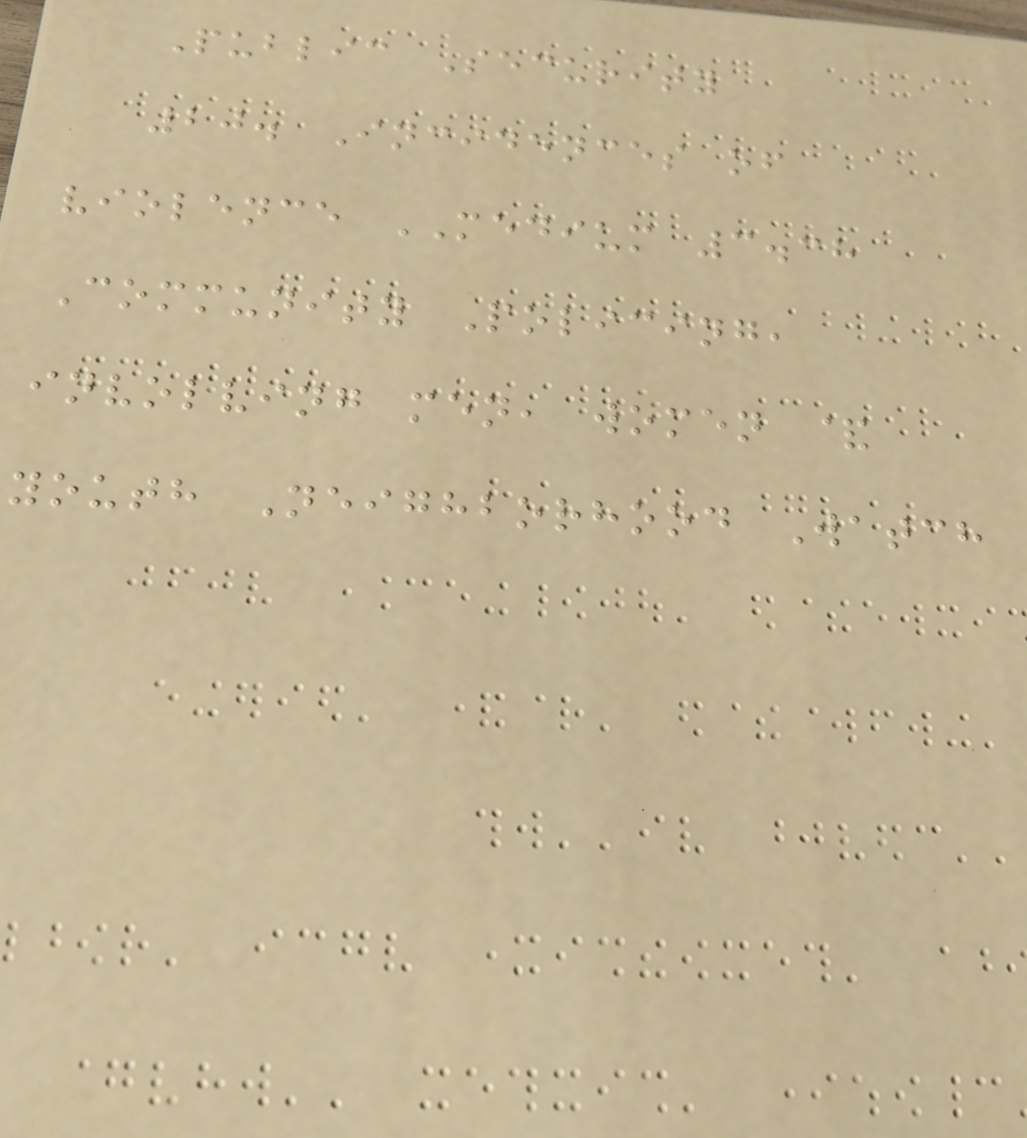Public Security
20. Incidences of
violence MEDIUM 3.38
Community Policing,
involving men, women &
youth Neighborhood Watch
